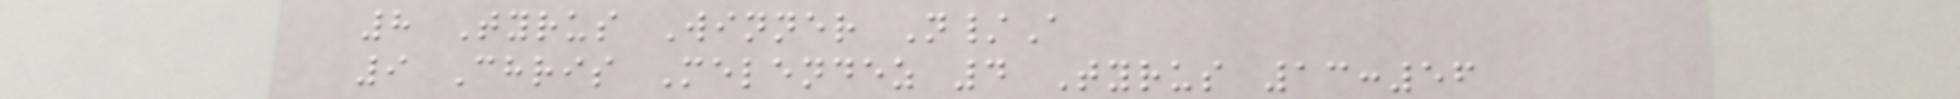8 Tyrus Winner N/A
9 Chris Melendez 4 Tyrus 13:56
